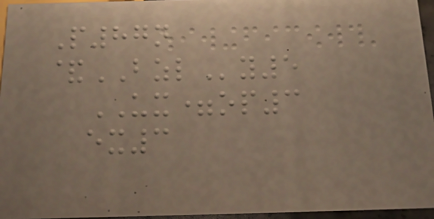P87n
&BZLy5
UX=op3
ex3
